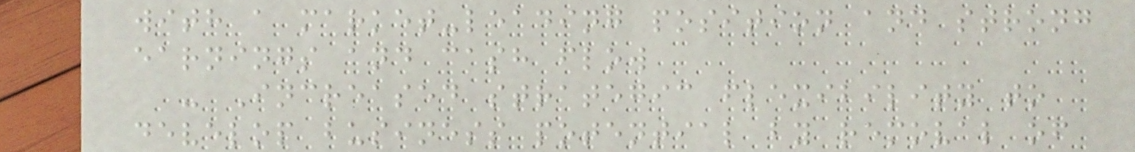with a market-leading position and strong
earnings and cash flow
- Increased strategic flexibility to
develop business potential by removal of
